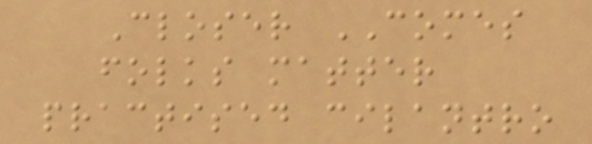Closer COMES
folks matter
practised cilantro
